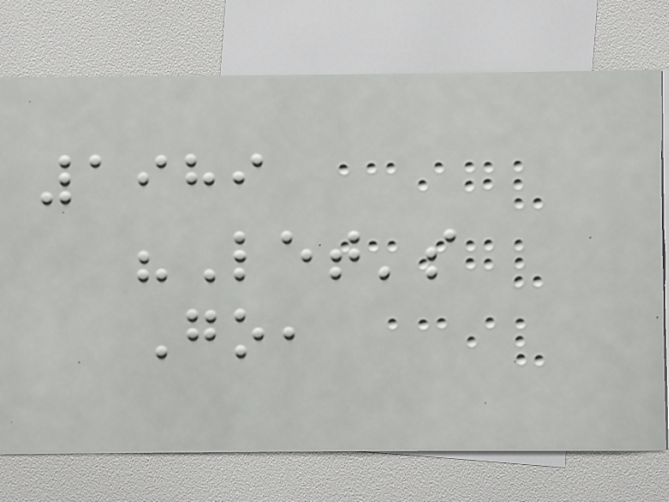1989
"Let's
Go,
